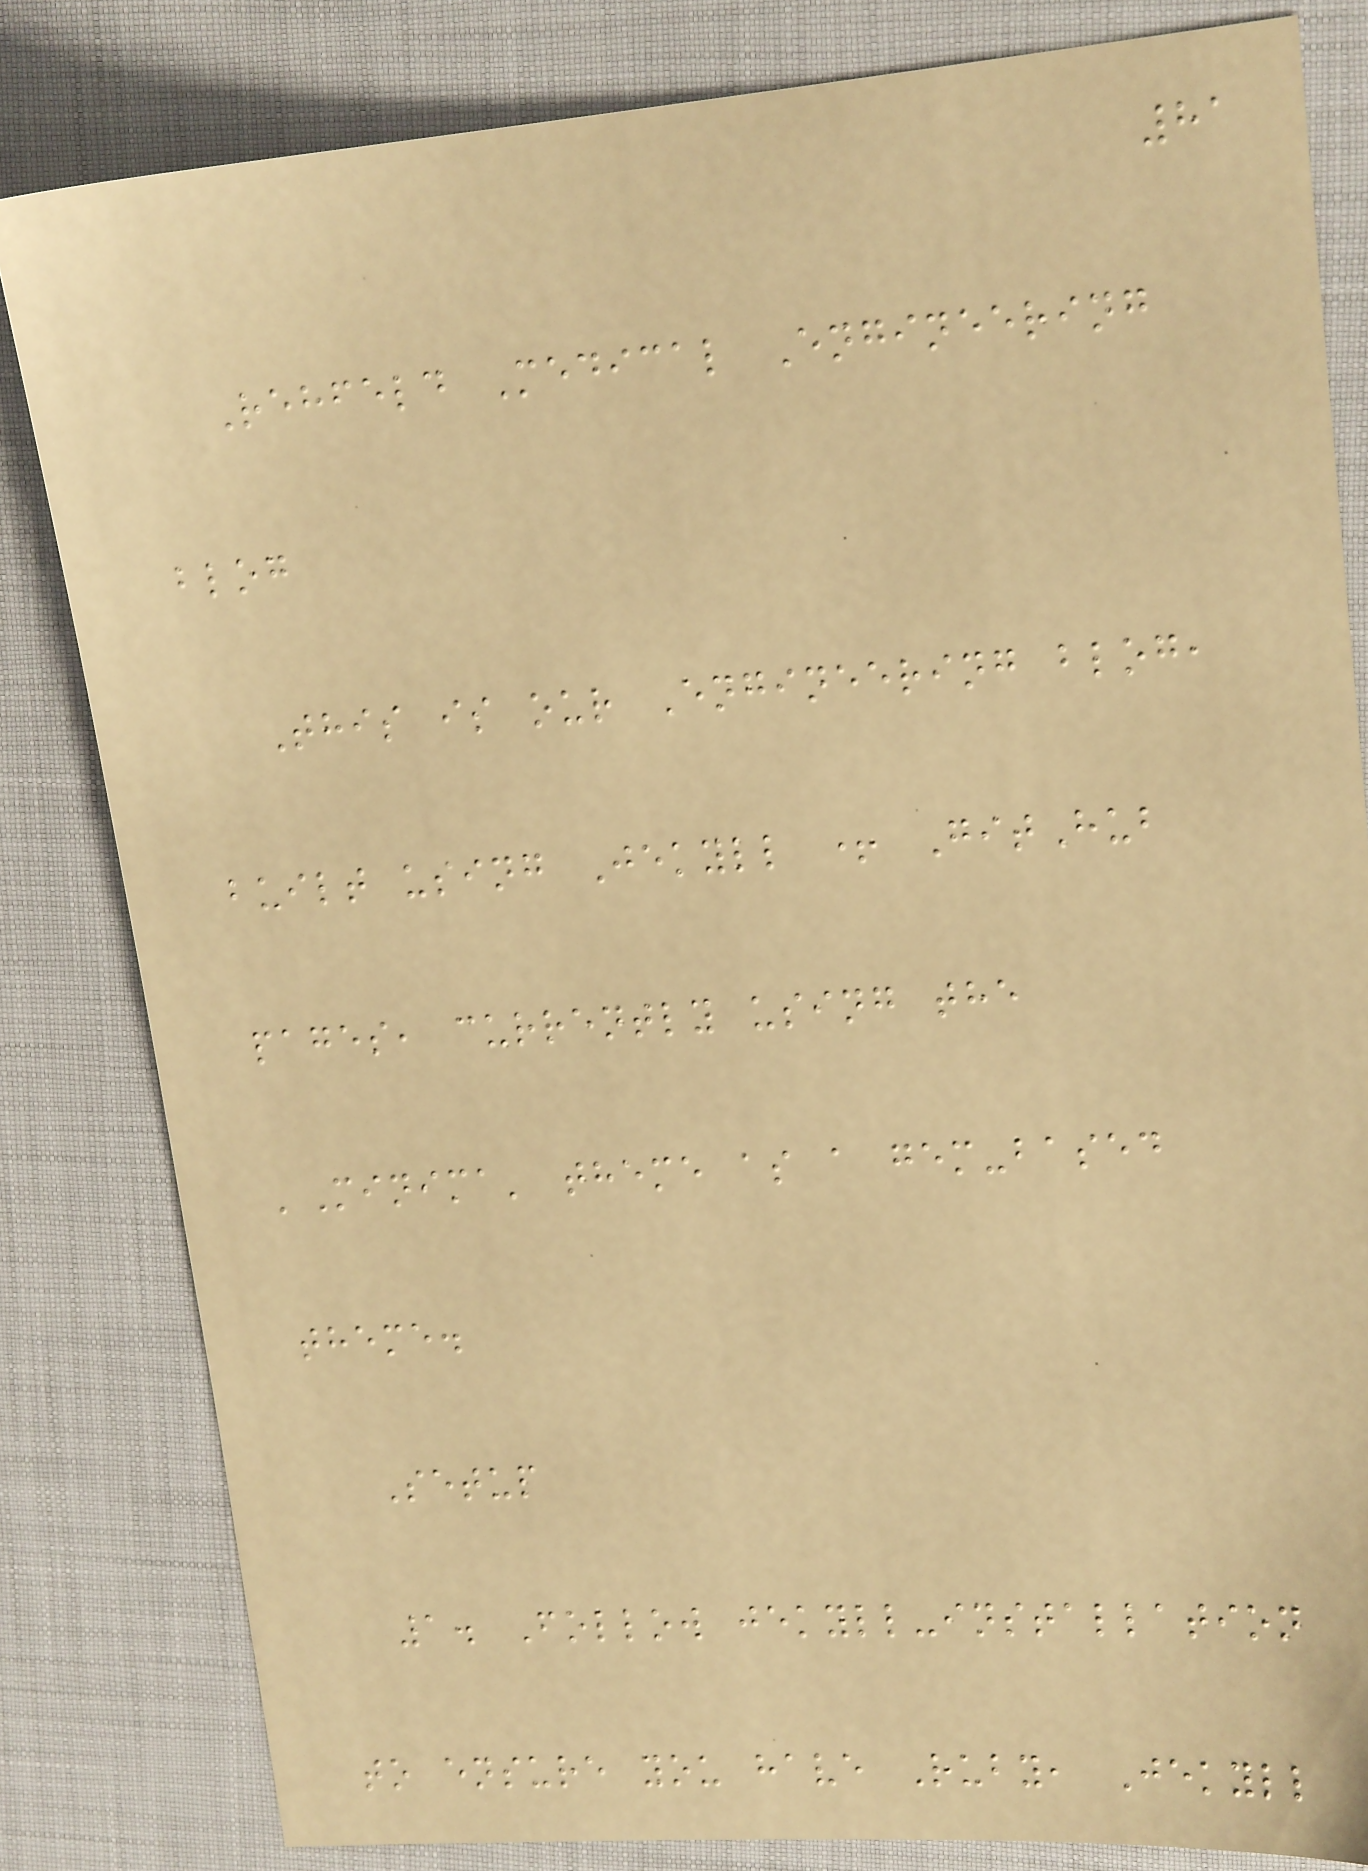81
Rehfeld Medical Engineering
blog
This is our Engineering blog,
built using Jekyll + GitHub
pages, currently using the
'Minima' theme as a gem-based
theme.
Setup
1. Follow jekyll-installation
to ensure you have Ruby, Jekyll
